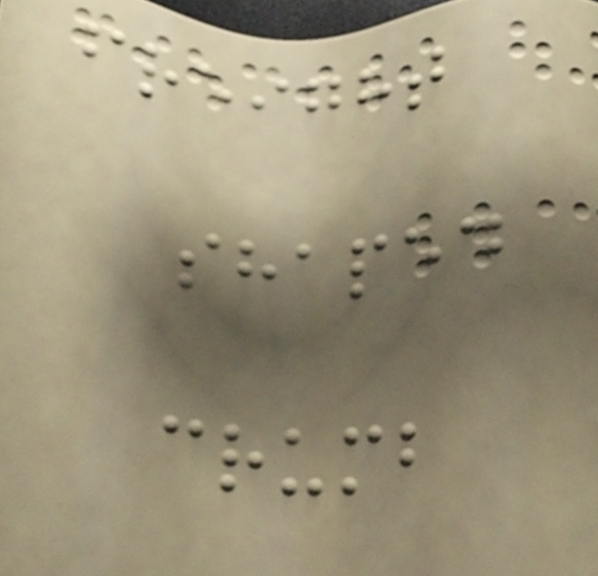freight
shaped
crumb
